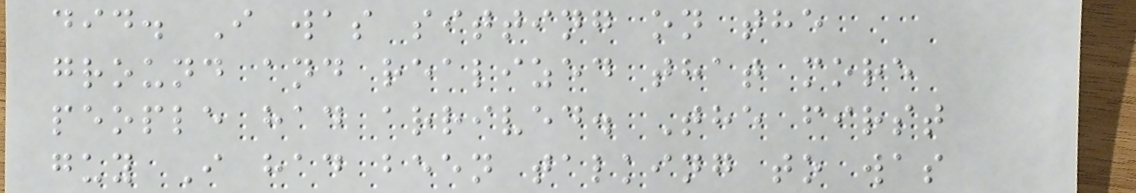did. I was sitting on the
ground and realized that more
people had arrived. The first
guy I had been talking to was
